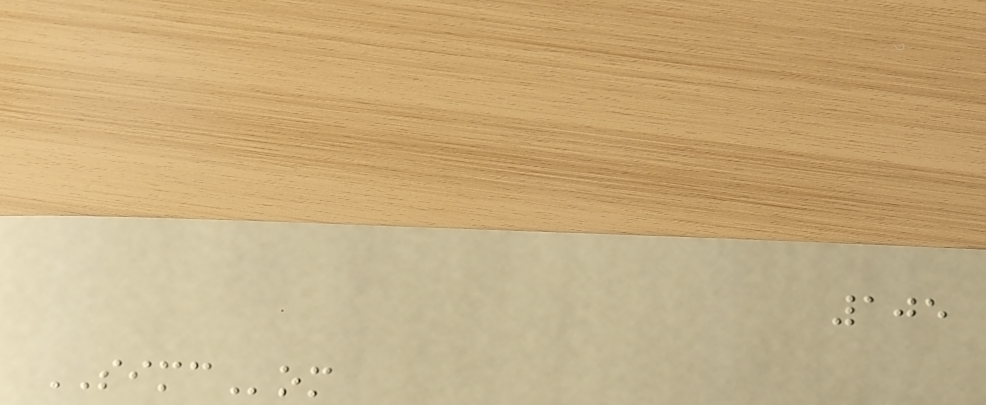105
SIMCom
